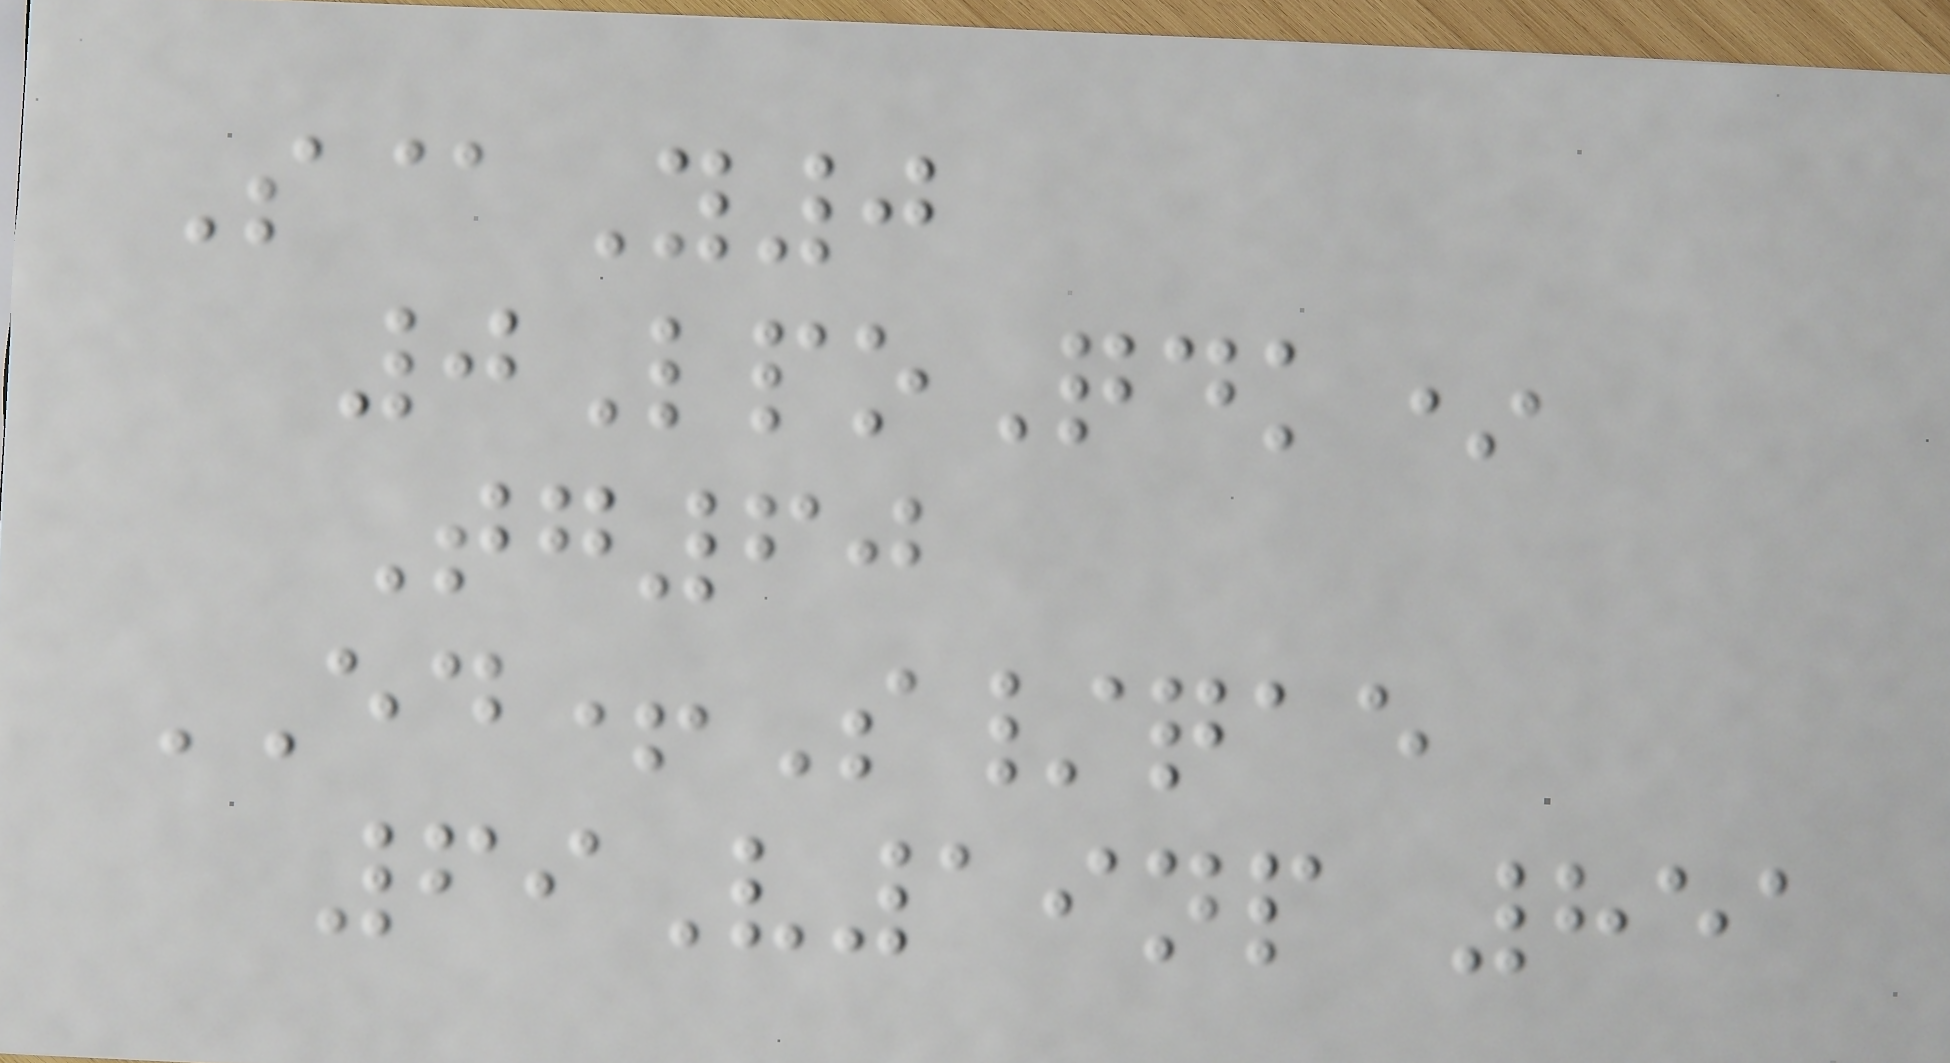S@Y0
0LpoQdk*
Tg60
ED+S/qae
69V19np 851
